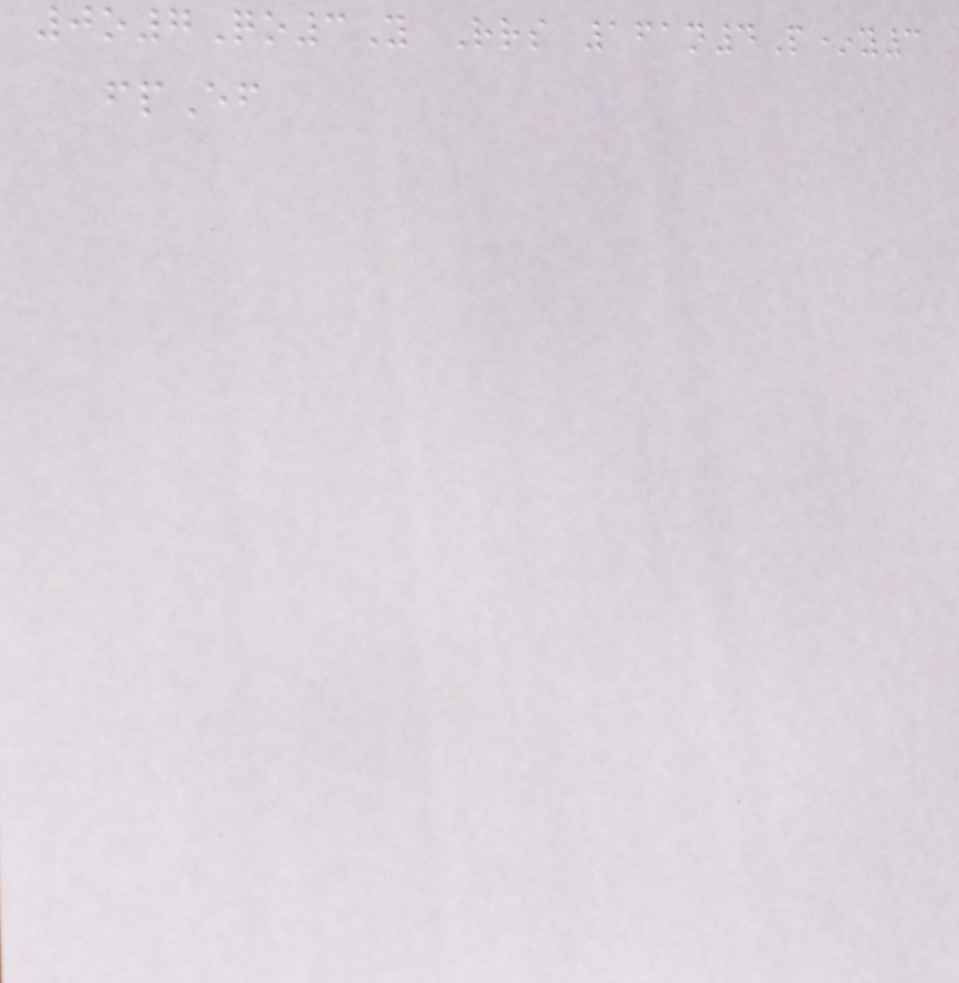0o7Qo3Y Rrs 161n4P*y3
fpEf
